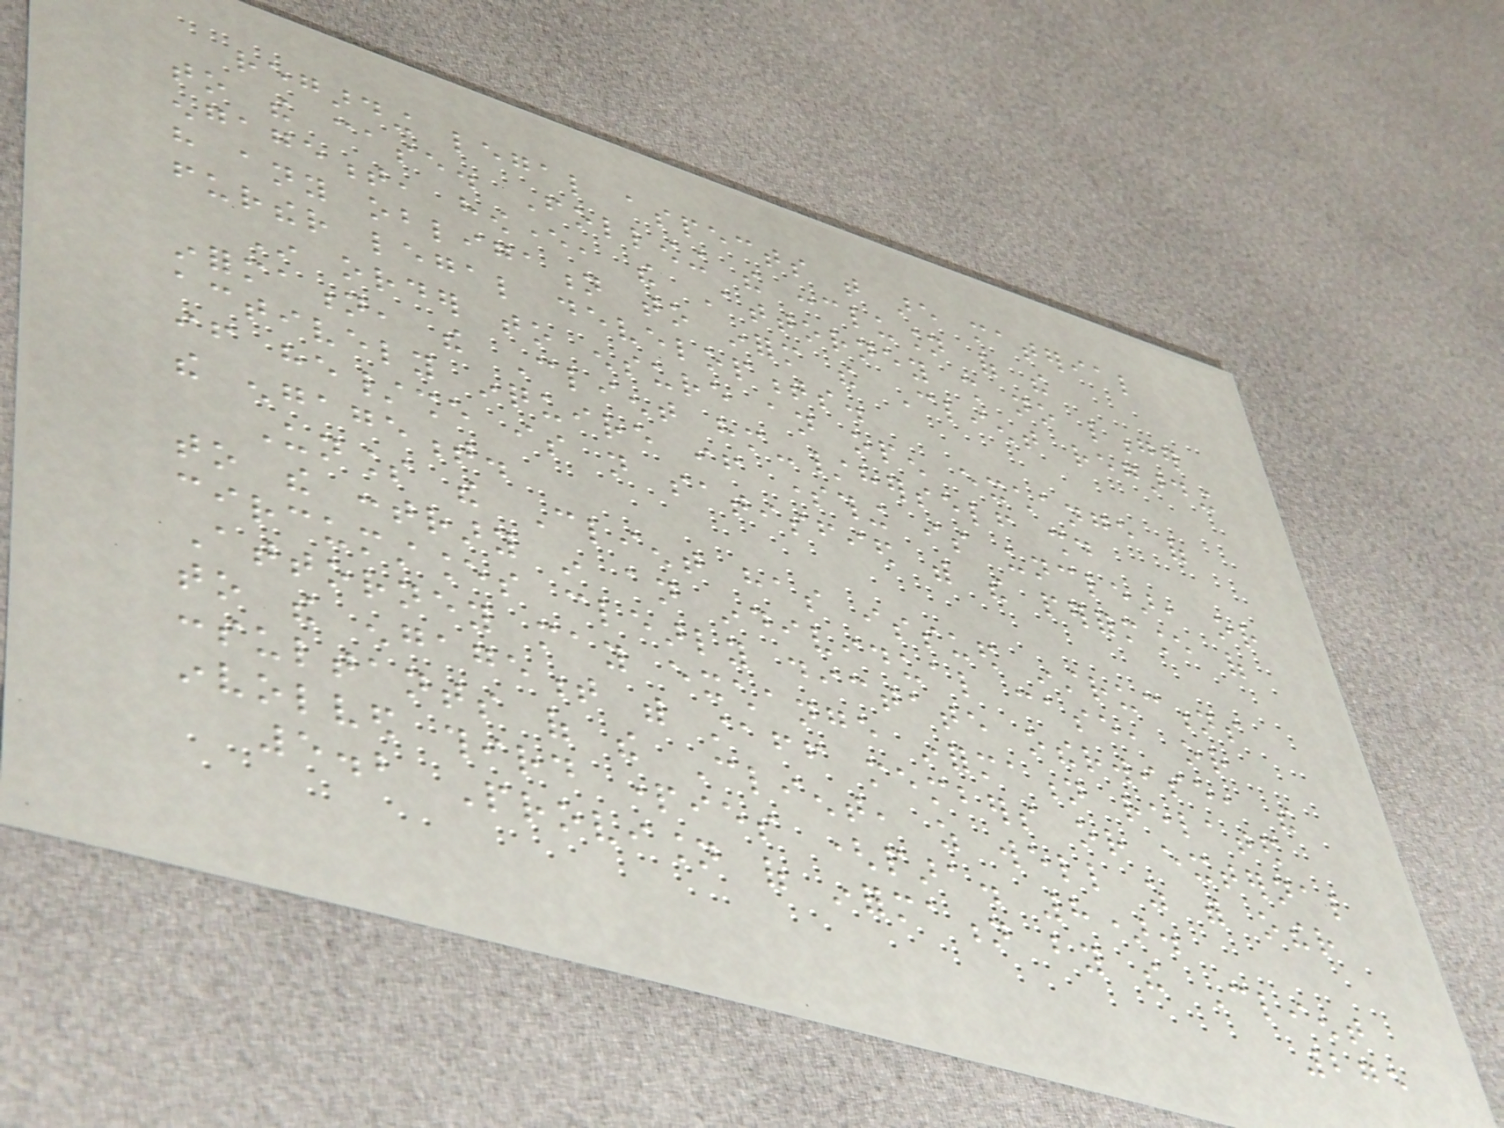regarding legal aspects that are material
to the case. Following the conclusion of the
engagement, however, the Attorney shall no longer
have any obligation to inform the Client regarding
further legal developments.
In order to ensure an open exchange of
information, the Client him-/herself should
actively inquire if something is unclear, or
if he/she is not satisfied with the performance of
the engagement.
Unless the Client has issued instructions
to the contrary in an individual case, or
circumstances clearly dictate otherwise, the
Attorney may exchange information related
to the engagement with staff members or external
consultants of the Client, as well as with other
involved third parties (para. 8).
5.2 Provision of information by the Client
275
